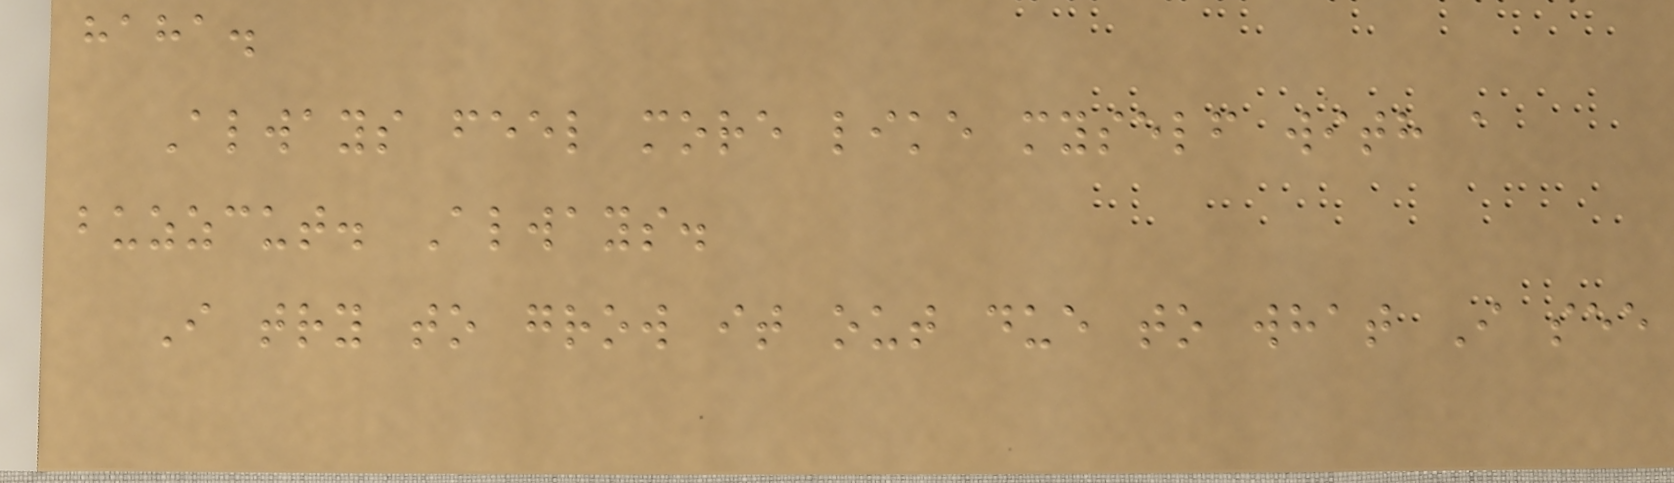haha.
Always feel more like myself with a
buzzcut. Always.
I try to grow it out due to what I see
